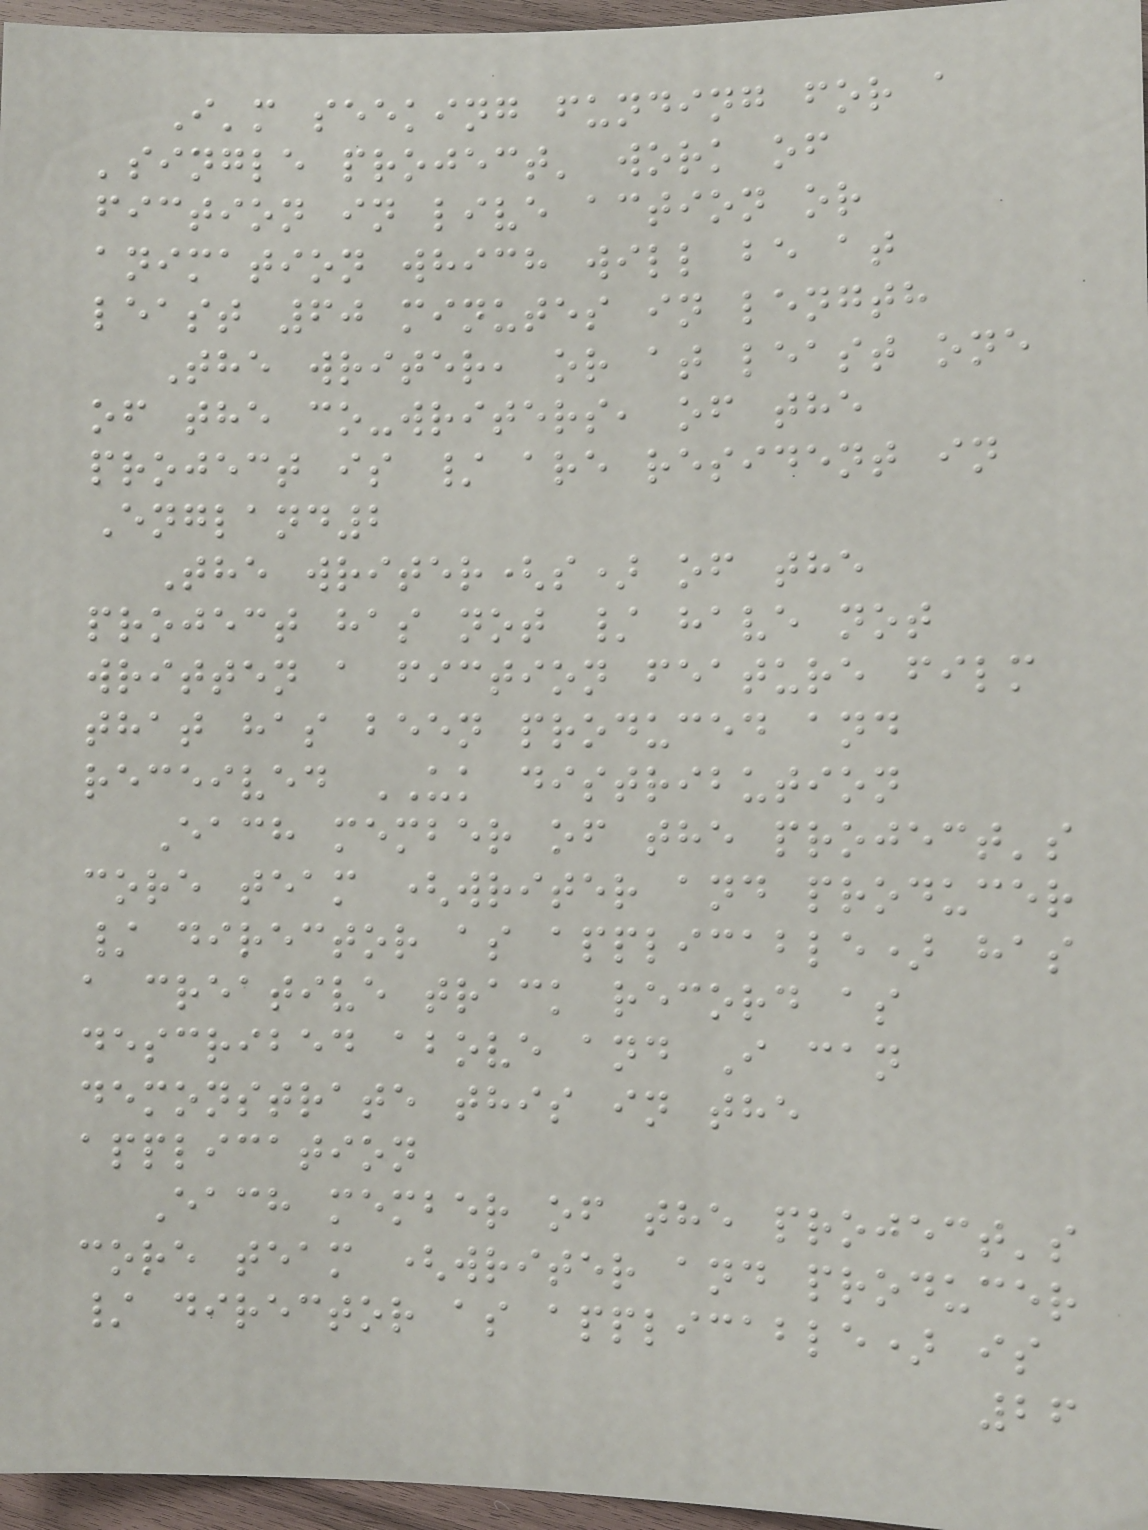I'm seeking funding for a
'single project' work of
fiction in live action or
animation which will be at
least 60 minutes in length
The writer, or at least one
of the co-writers, of the
project is / are resident in
England2
The writer(s) of the
project has not / have not
written a fiction feature film
that has been produced and
received UK distribution
Each member of the project's
core team (writer and producer
/ director as applicable) has
a creative track record as
described above and I can
demonstrate this in the
application
Each member of the project's
core team (writer and producer
/ director as applicable) is
26
